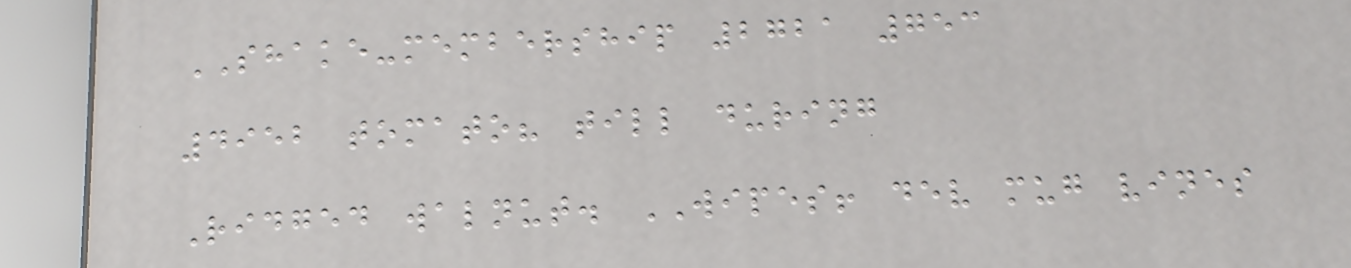SHAKE-membership 2721 753
4952 tomato? till during
Ridged walnut. WIPES! dev mug vines
